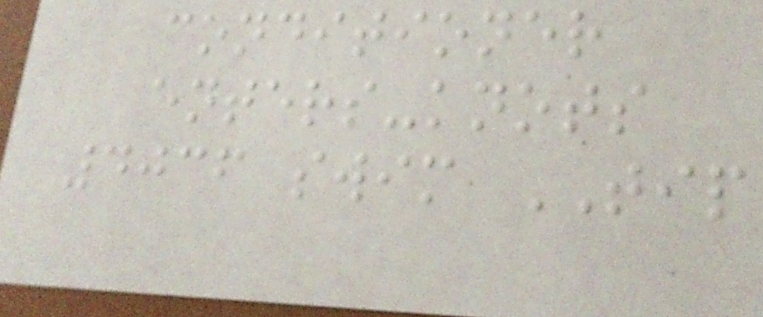conditioner
enters-knots
4036 swim TIP
